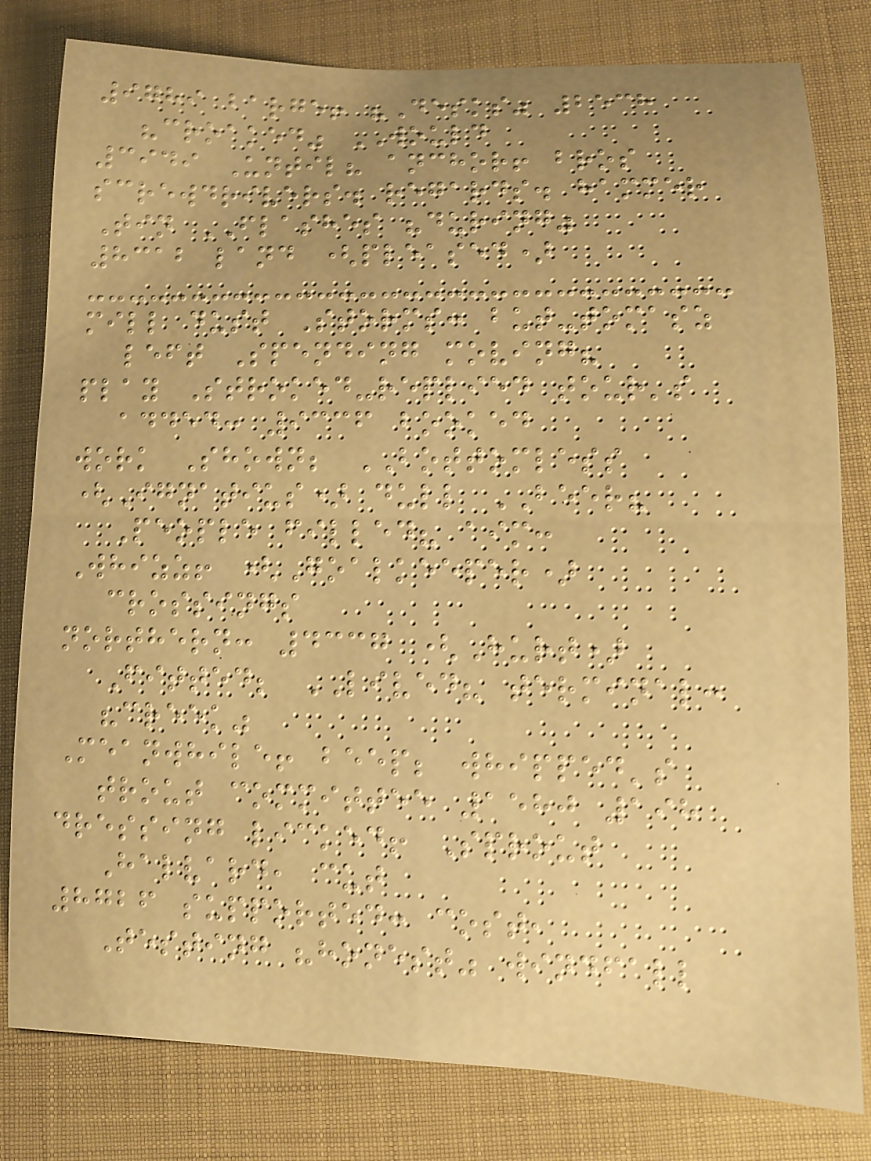9789 barge! "Desks" 2538
"croaked" WOULD
3949 Until? anchor! bros
screwdrivers. regards. hammer
Tin FLASHES "during"
8312 land (pleased)
mill dust Storms: but-tomasz
left Spending moving?
play Stroked-replied tour's
added: 9336 booked
work Shown; BOTTOMLESS
(Ignatius) dull BEER?
People filled? aim:
Whizz! (Goalkeeper)
crossings
northern: 4337 (Hurt)
Fitted; LIVED? terminal:
"creek"
Meanwhile! beep; whipped's
trout committee 1580 198
dressing licked! Sprout
Halvard, cut
8726 supported: cost,
Testing "honest" windfall
